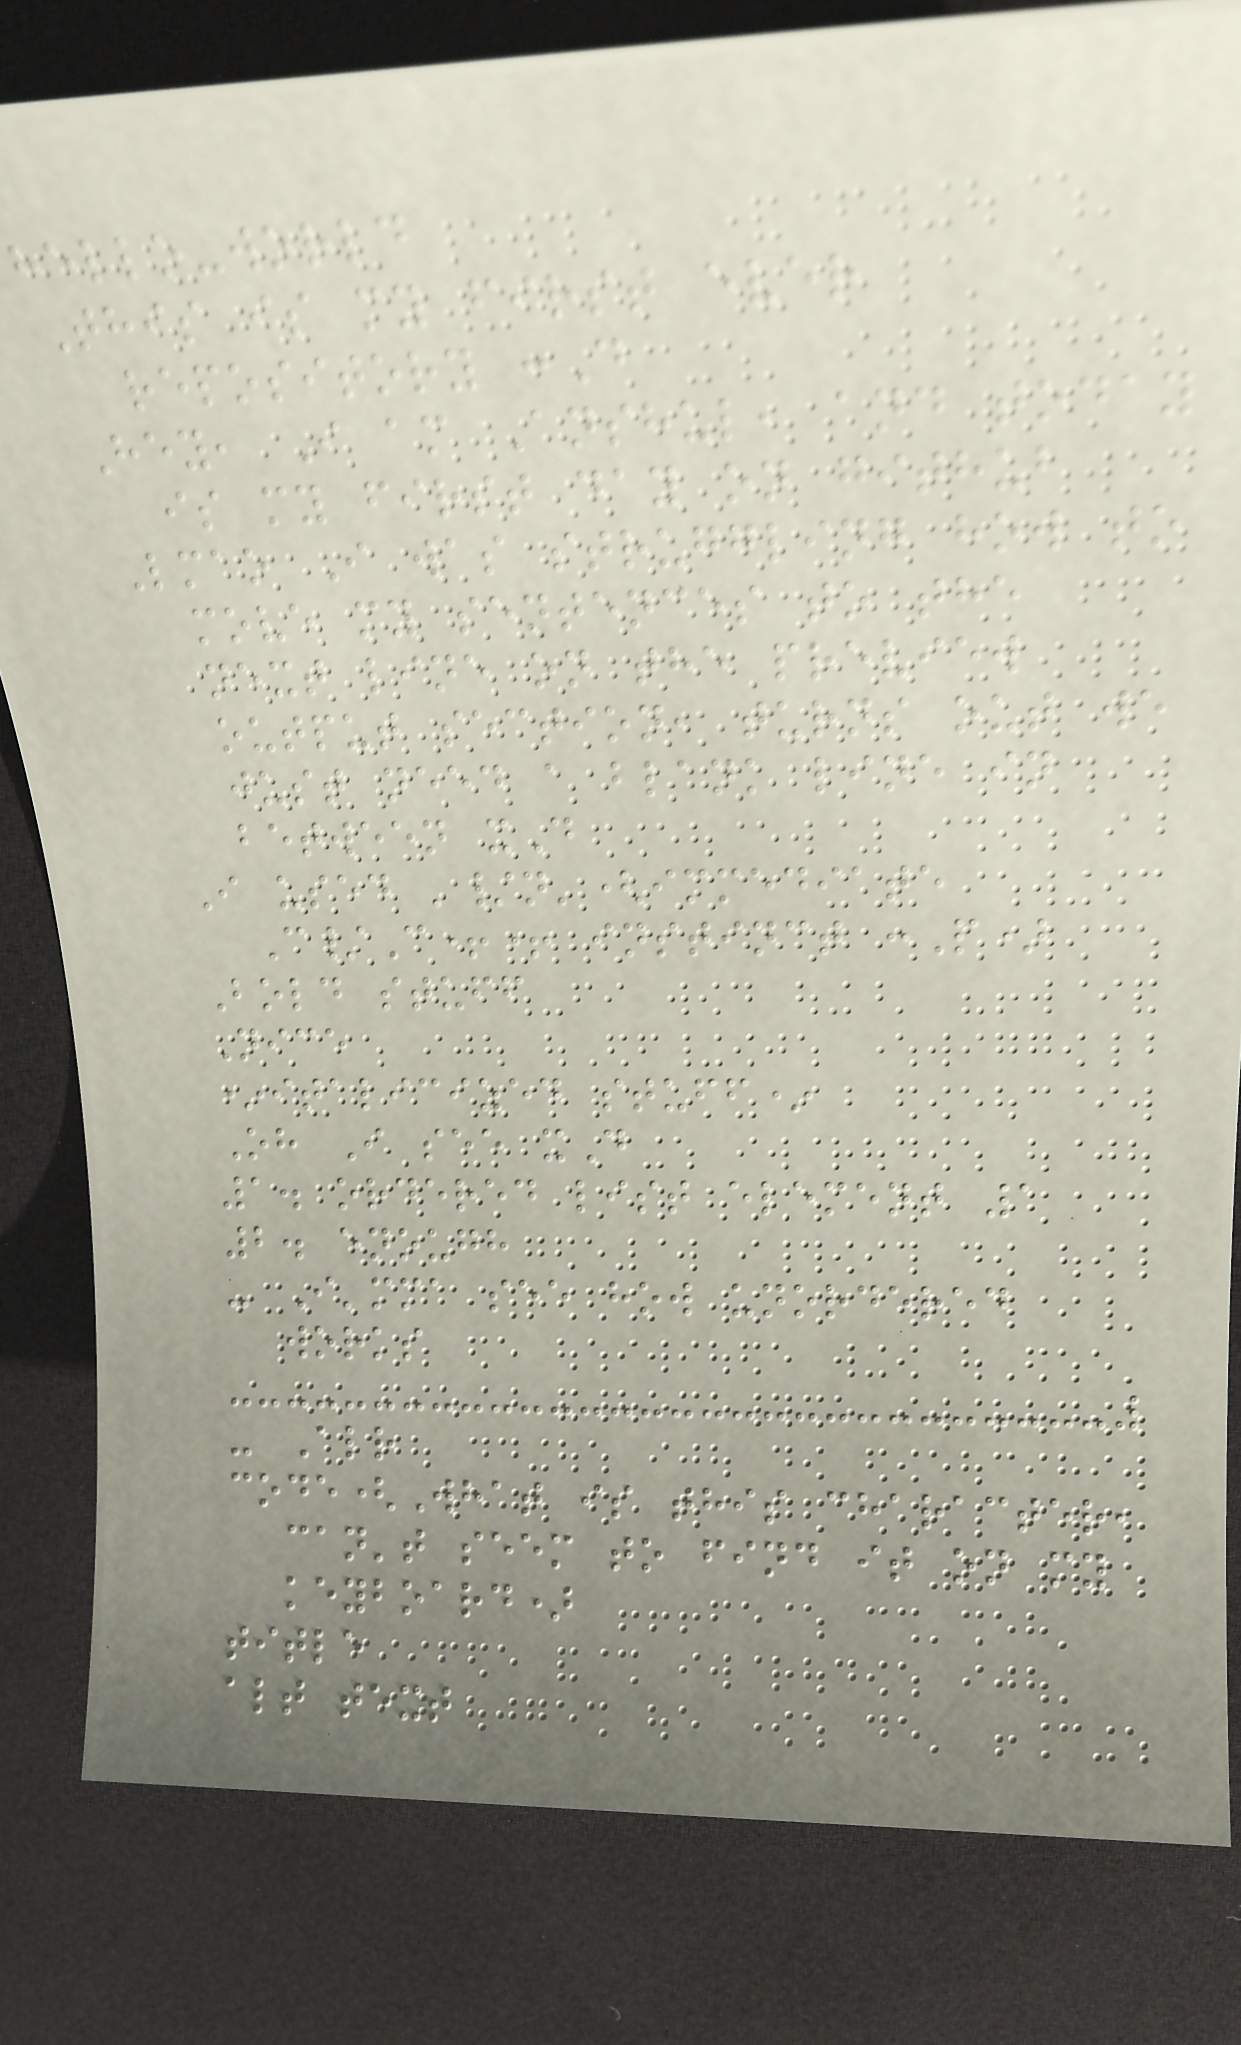hello-world
This is my first ever
repository :D
Hey, I am Anshul, and today
is my first day on github
Lmao I was struggling how to
move my sentences to the
next line on the preview
output section, turns out we
just need a blank line in
between xD
I used '/n'(immediate
C/C++ instinct :P)
Bold stuff
Nice
*italicized stuff*
Oh I see xD
1. ordered list element 1
2. enough
- I'mma see how unordered
works
- Alr
code(What is this character,
can't seem to find it on my
keyboard)
title
alt text
